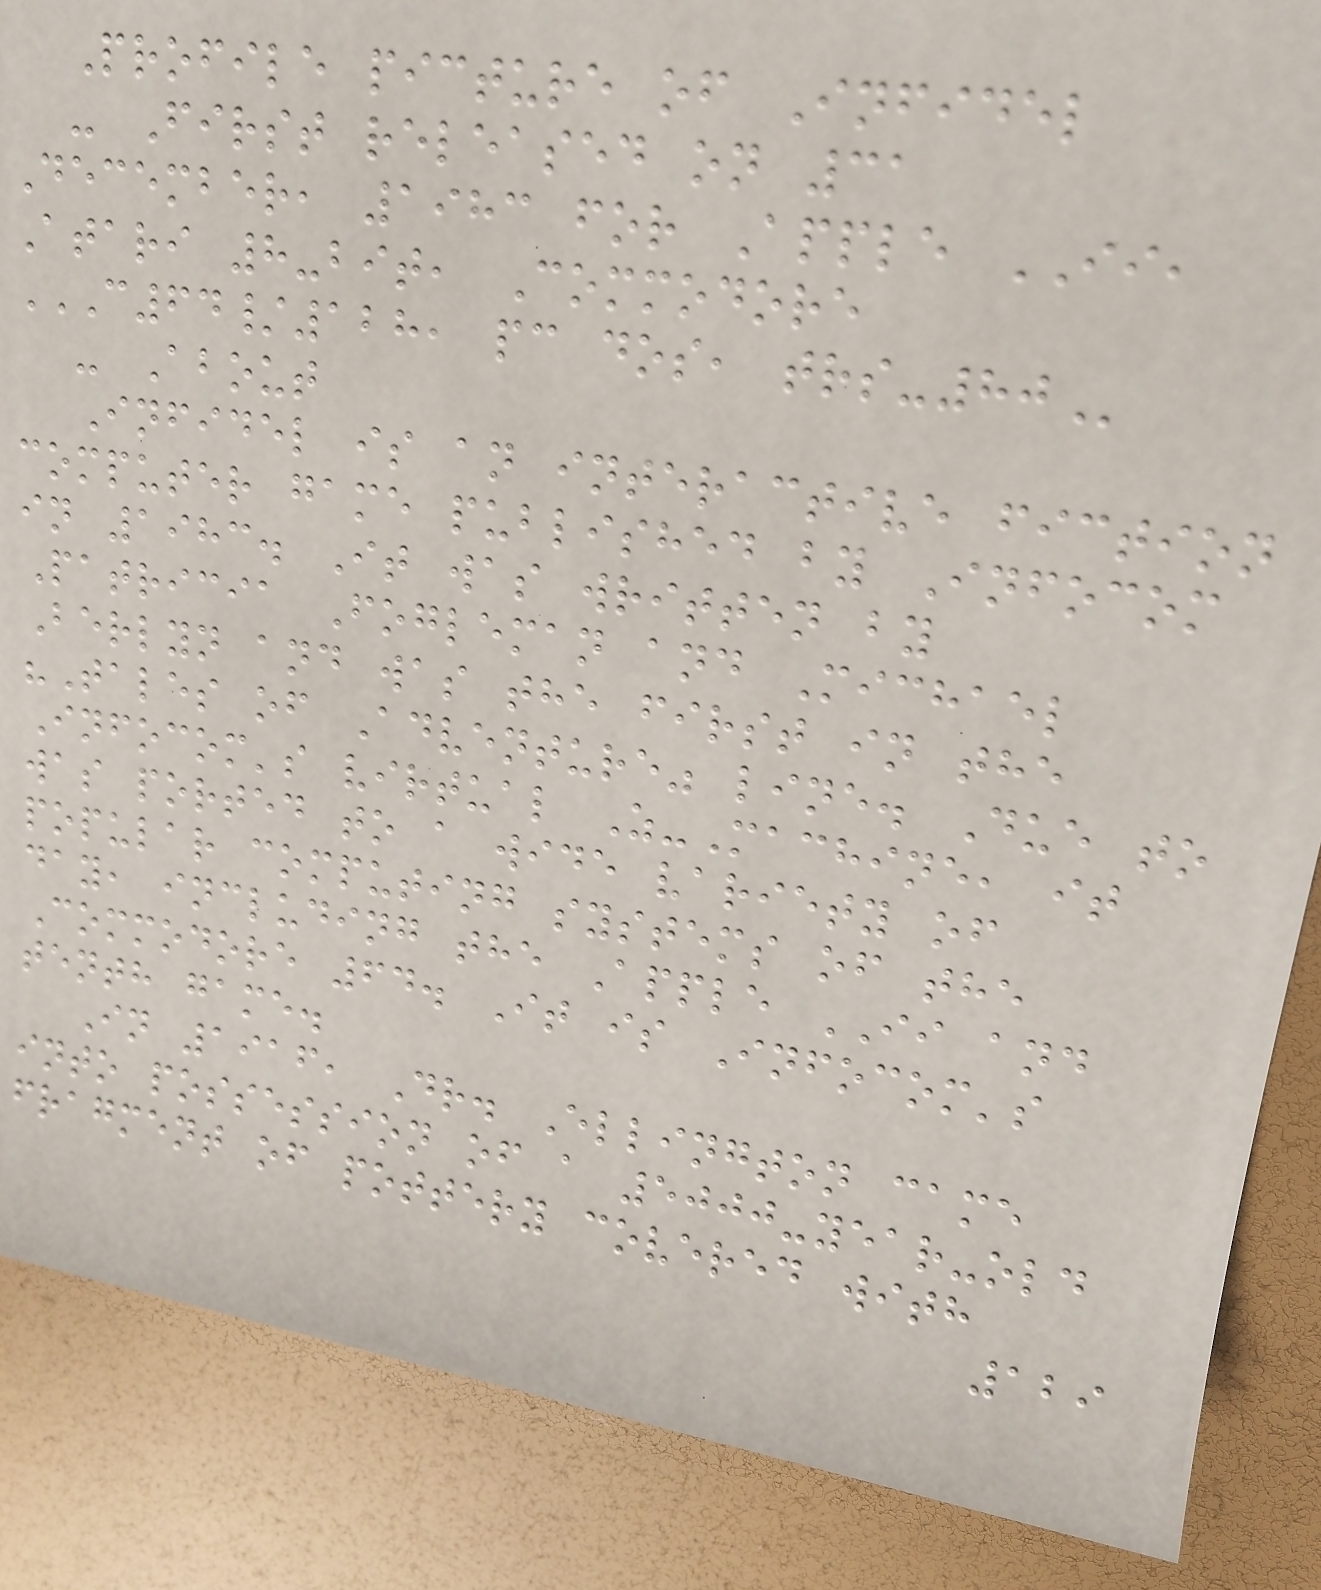Profile picture of Infidel
- First released on 31
December, 1983 for Apple II,
Atari 8-bit, Commodore
C64/128, PC DOS, TRS-80
- About
Infidel is an interactive fiction
computer game published by Infocom
in 1983. It was written by
Patricia Fogleman and Michael
Berlyn and was the first in the
"Tales of Adventure" line. Due to
Infocom's virtual Z-Machine, it
was ported to a wide variety of
popular computing systems of the
day, including the Apple II and
Commodore 64. It is Infocom's
tenth game.
In 1916, Dr. Ellington came
into possession of a 5000-year-old
fragment of pottery covered with
129
